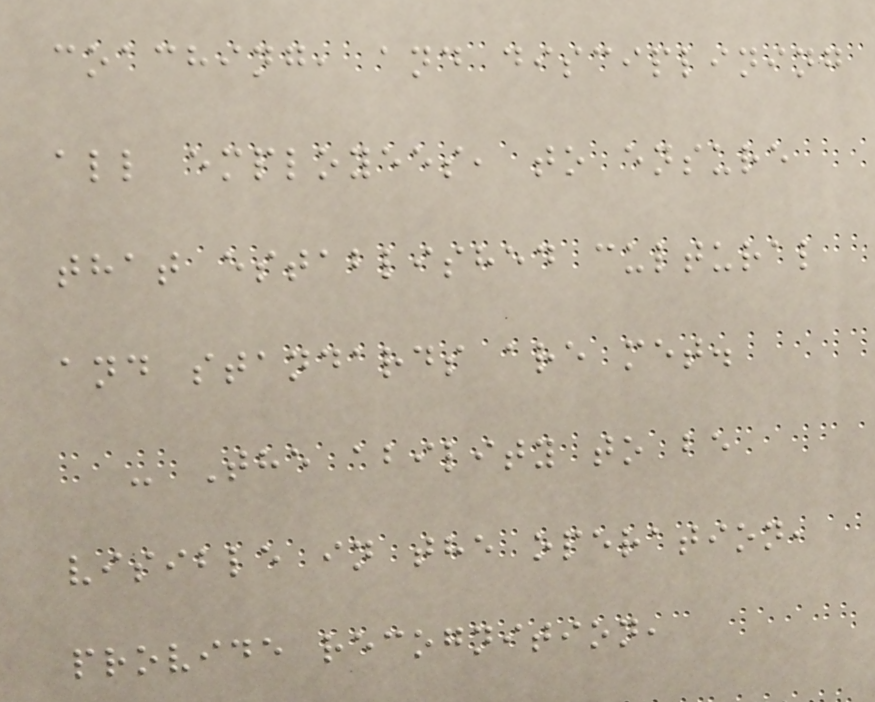coaching, and disciplining
all employees, to ensure
that established cultural
and standards are met.
- The ability to be
visible in the operation,
provide recognition,
